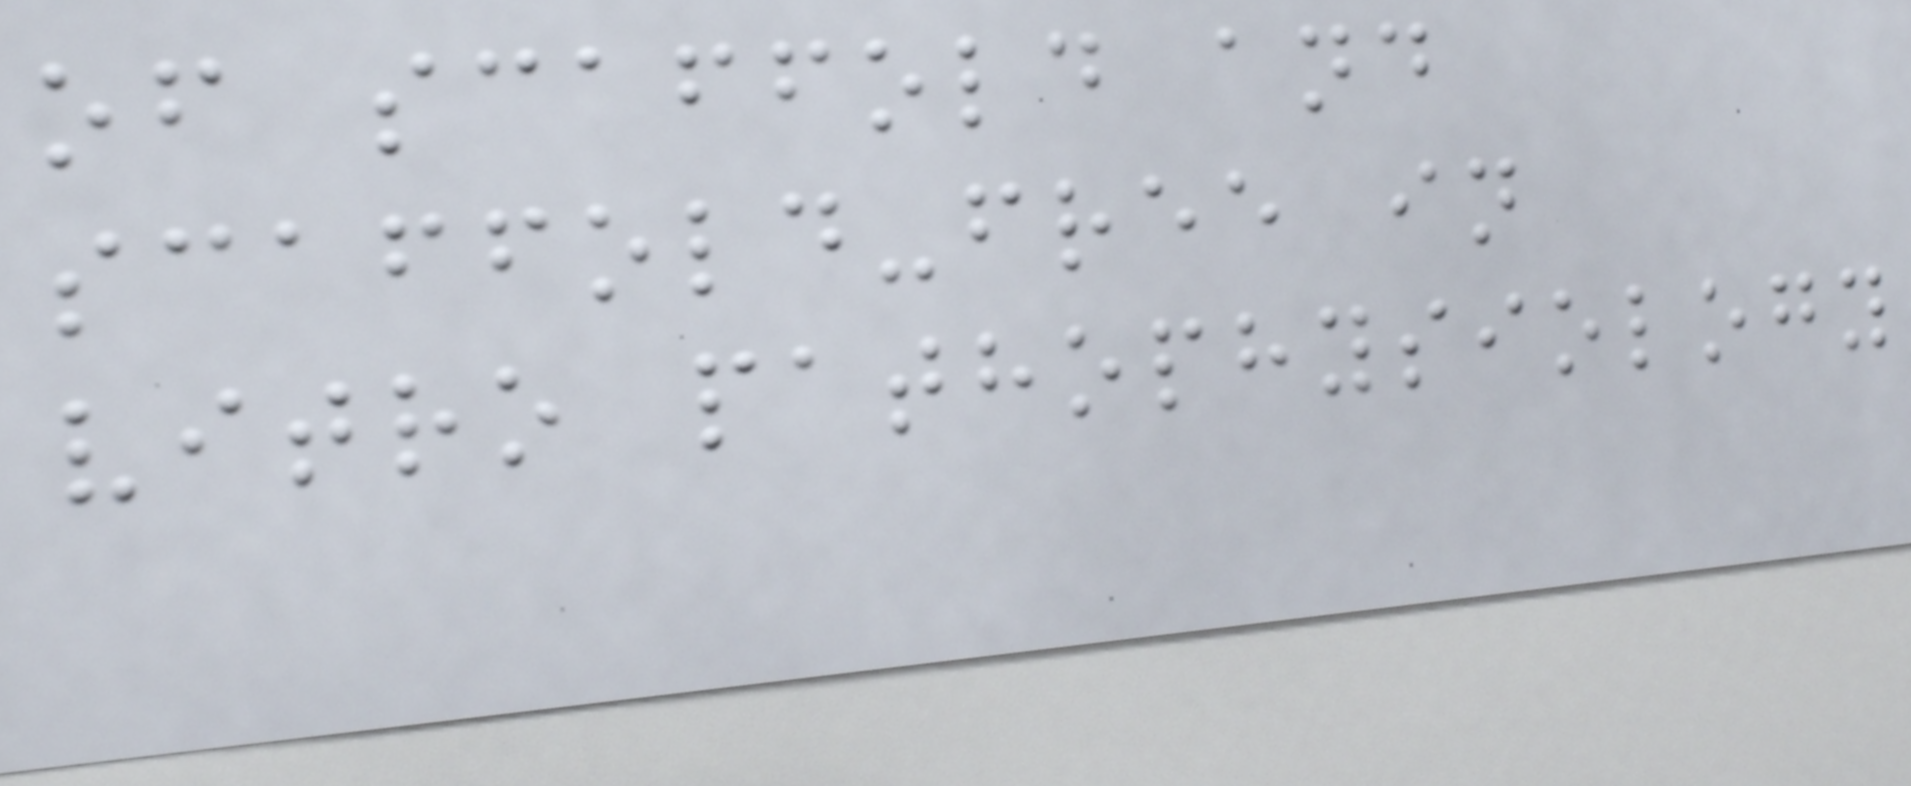of scaffold and
scaffold-free in
vitro pathophysiology
